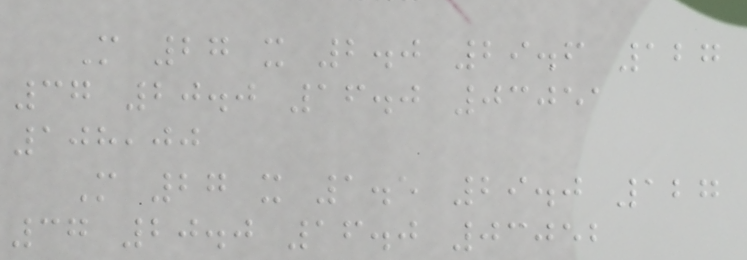M 27 x 2.0 29.6 127
37 20.0 16.0 03051
108,00
M 27 x 1.5 29.0 127
37 20.0 16.0 03052
